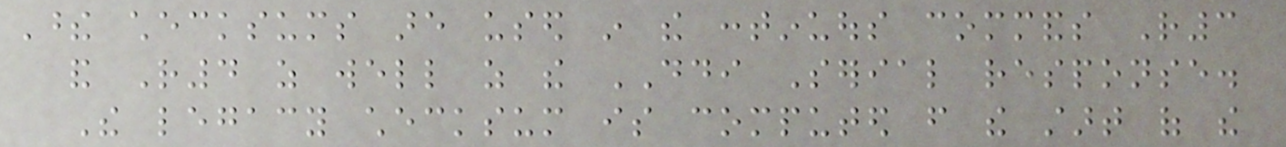These checksums are used in the continuous commands R3
and R4 as well as the DDI Serial response.
The legacy checksum is computed from the start of the
